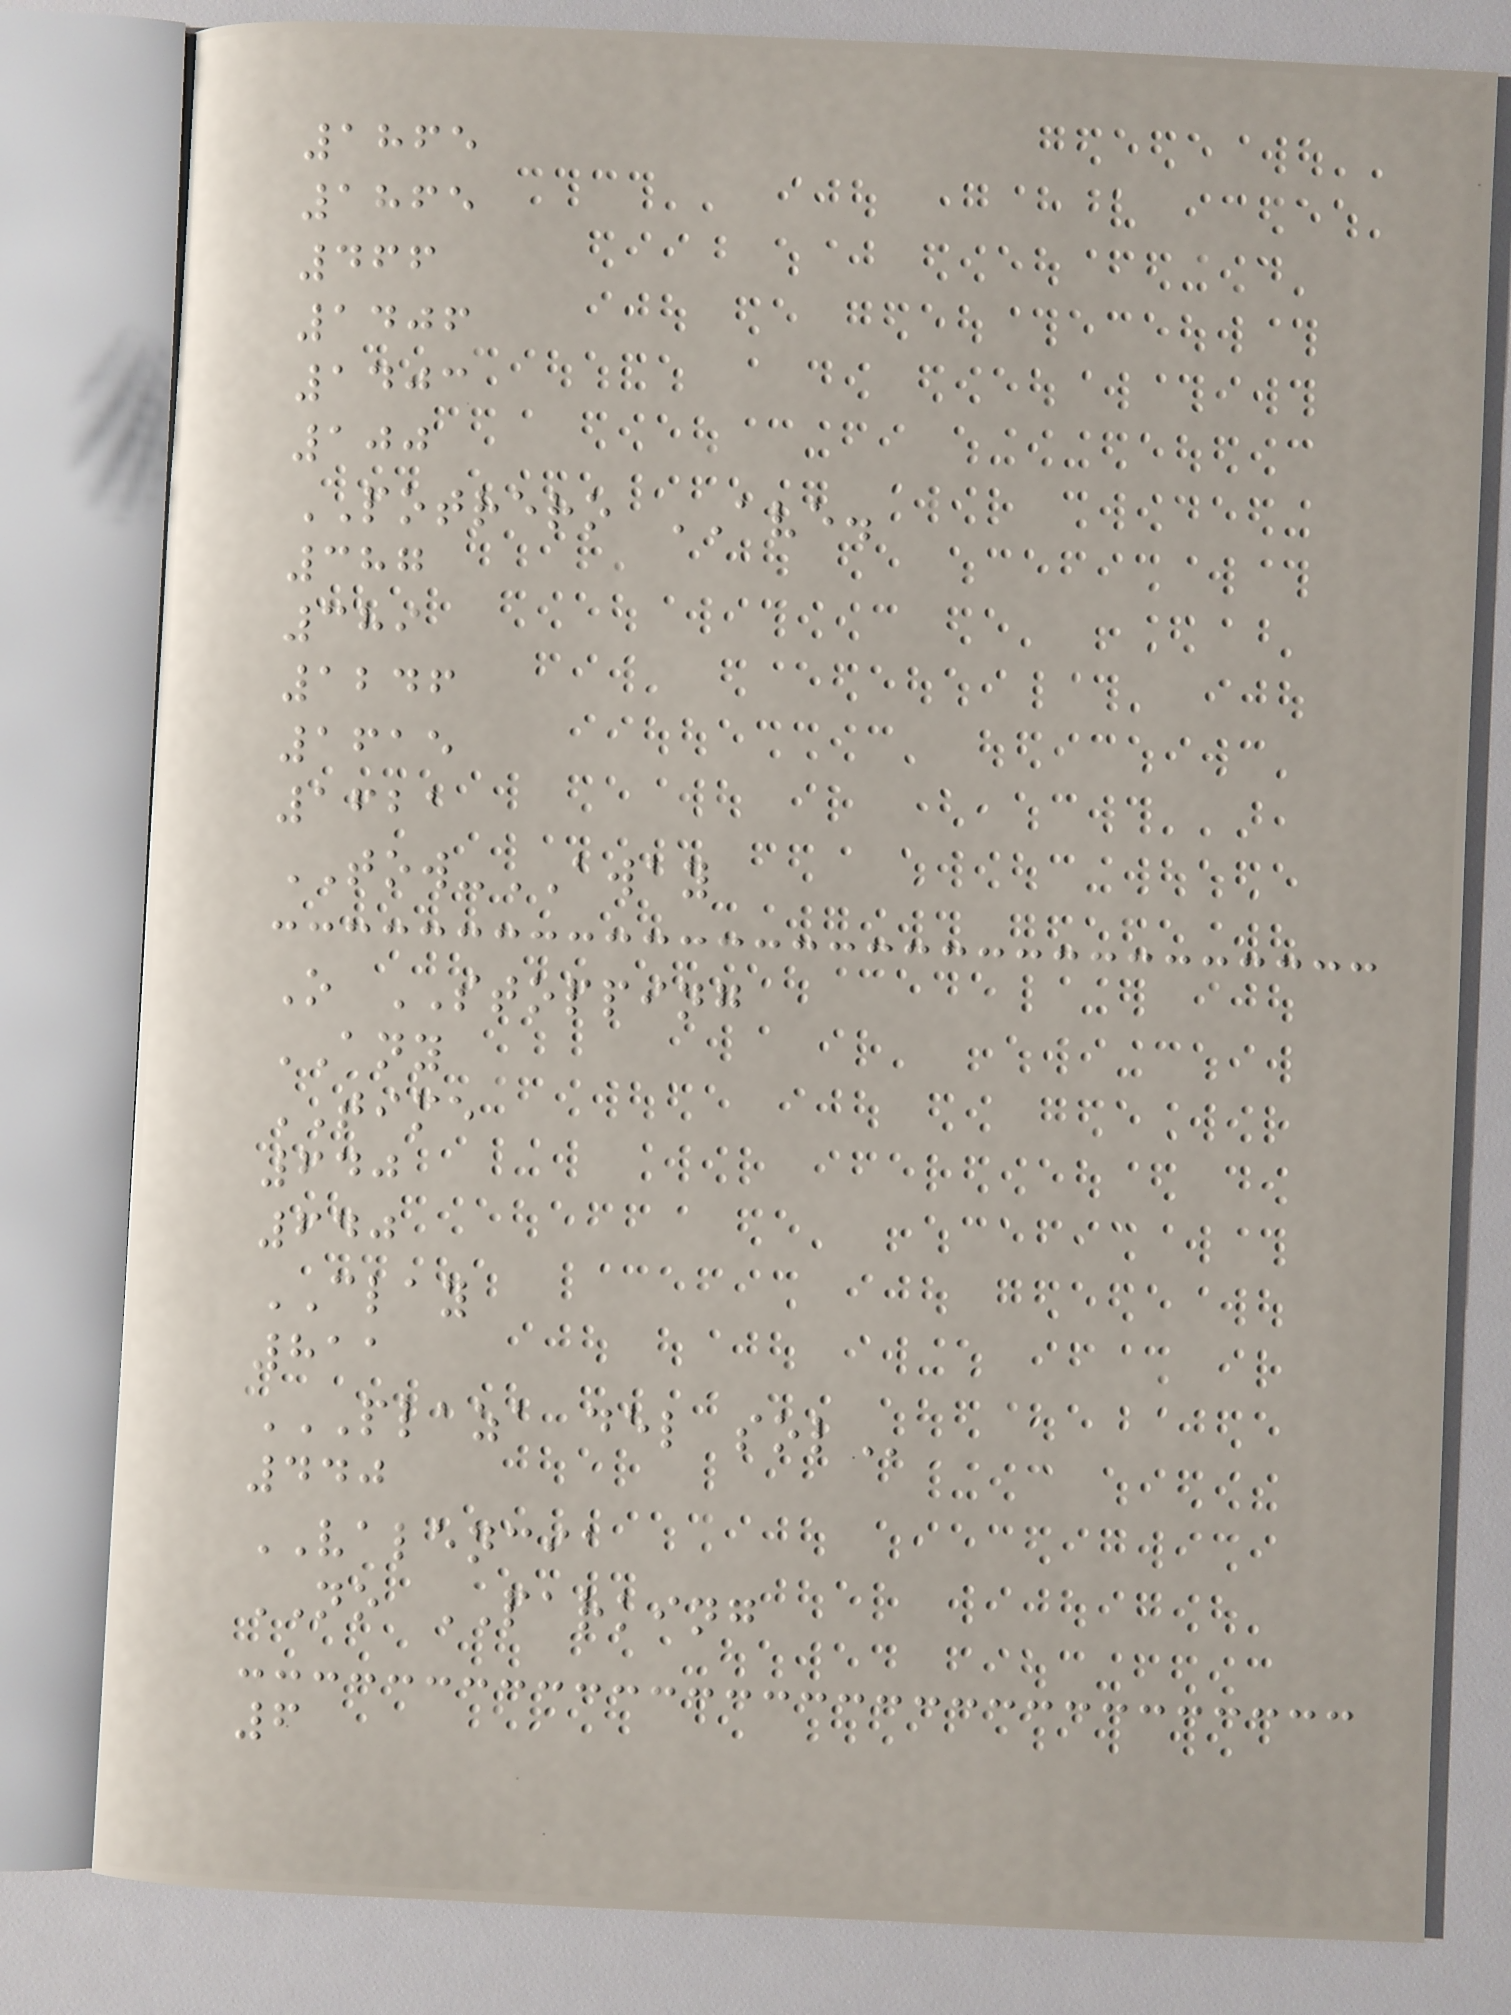1865
1865
466
1406
1403
100
POTRERO AVE.
387
389
1246
1615
1621
TOW-AWAY
O STOPPING
ANY
TIME
640
640
CLAY
811
PLAZA DEL SOL
440
VALENCIA
NO PARKING
6
